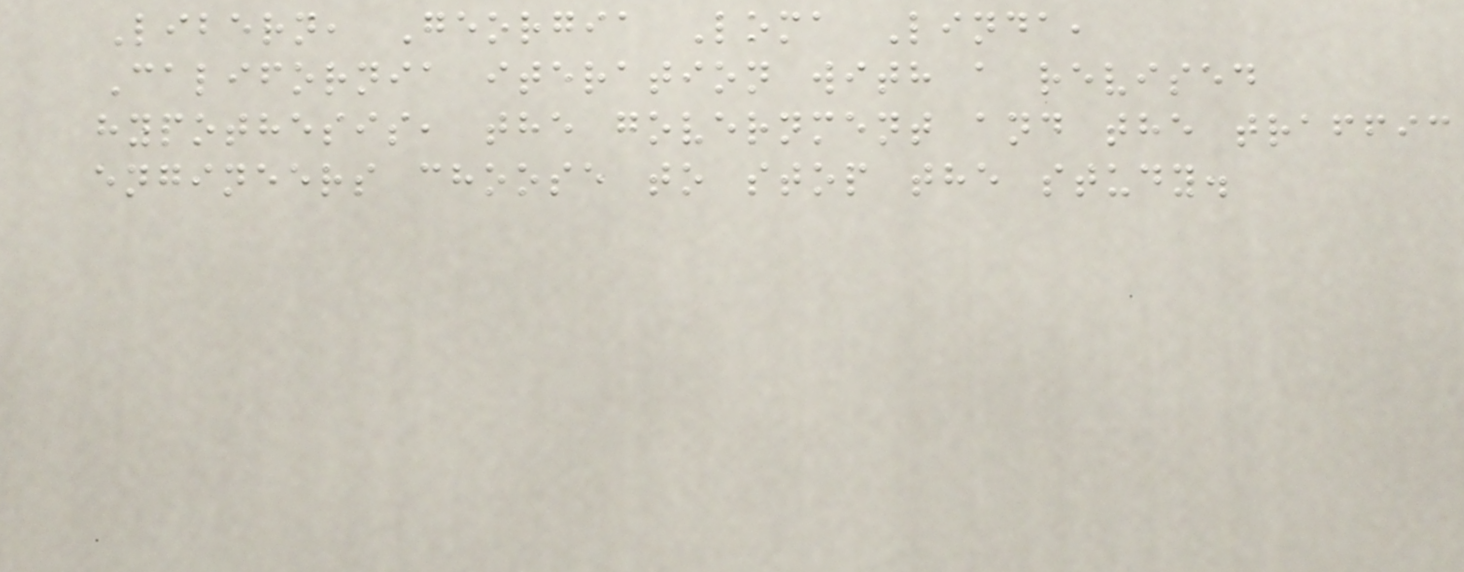Libern, Georgia Loma Linda,
California iteration with a revised
hypothesis, the government and the traffic
engineers choose to stop the study.
